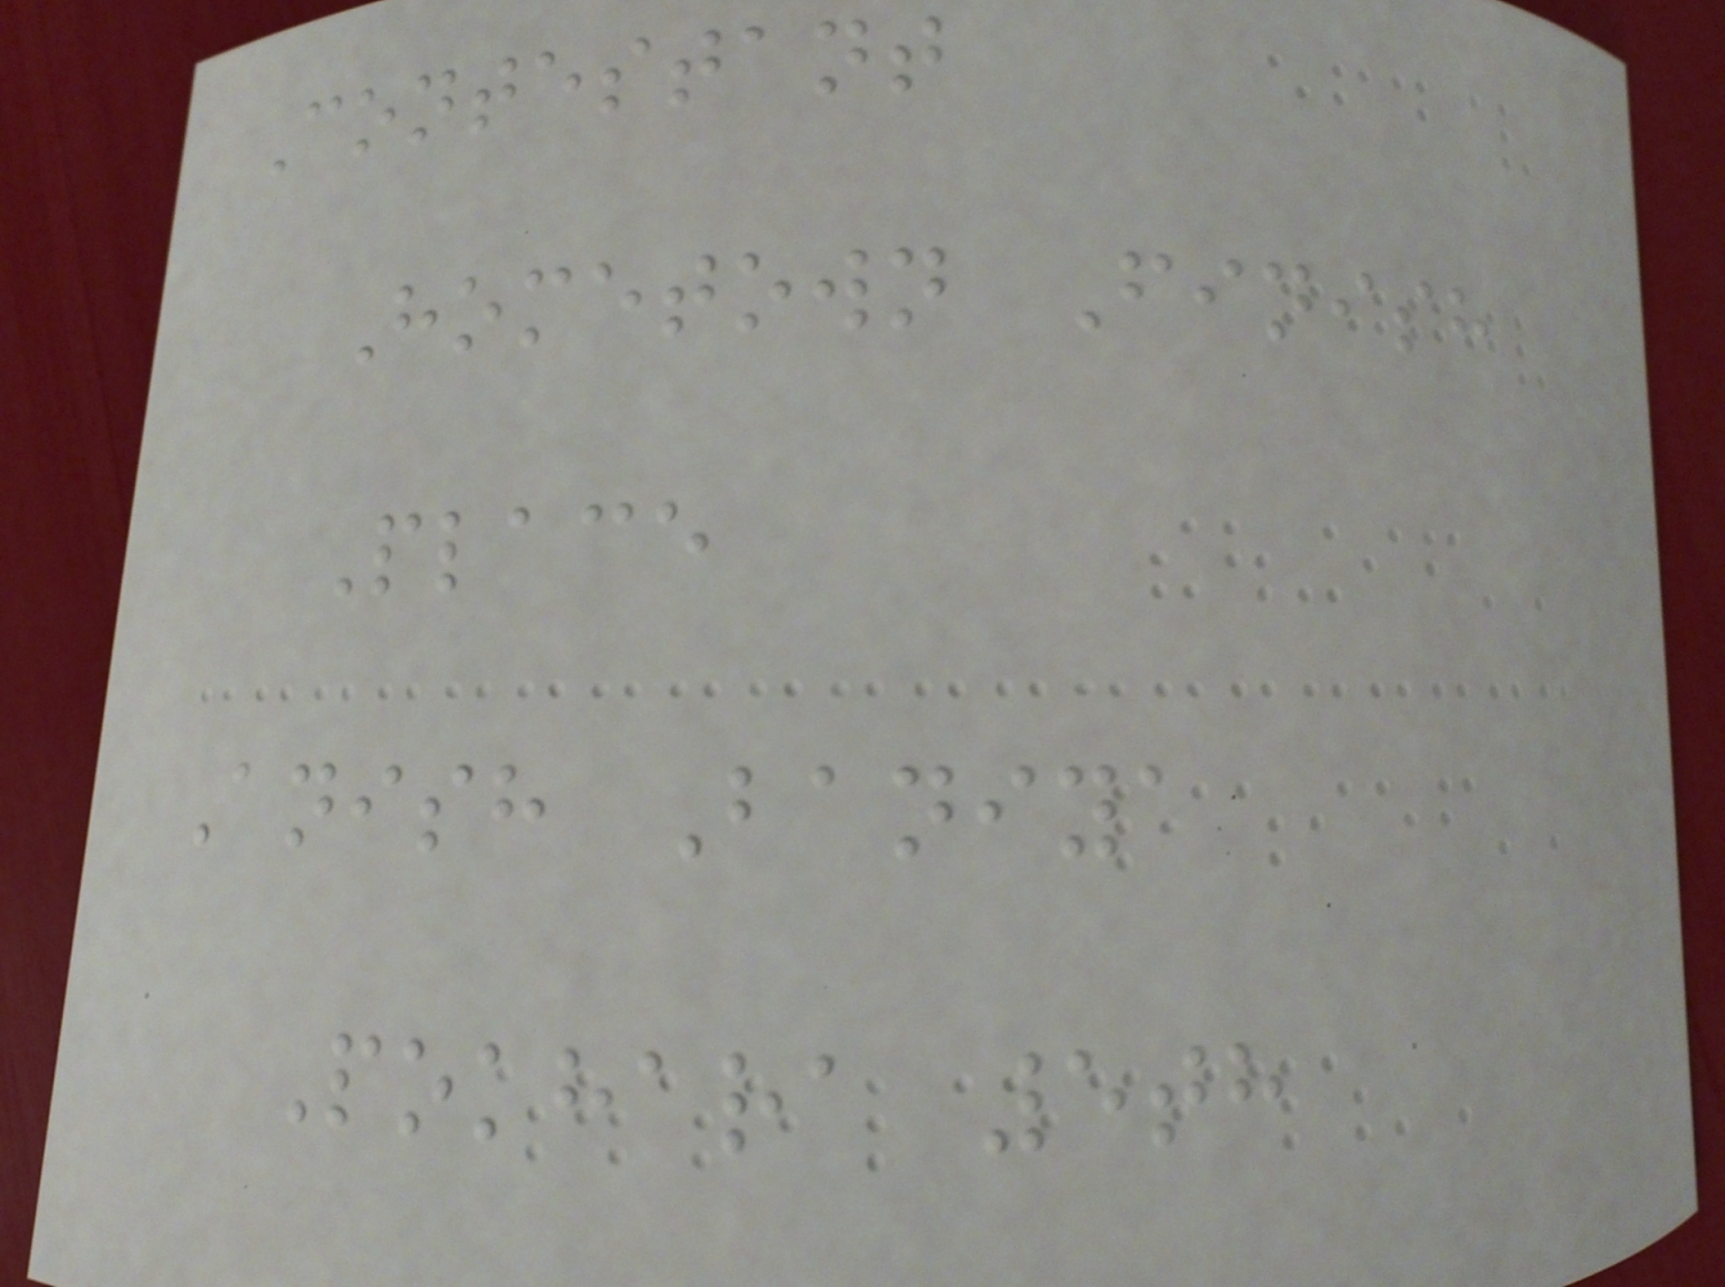Contestant
Hometown Finish
Place
Anish Baniya
Pokhara 5th
